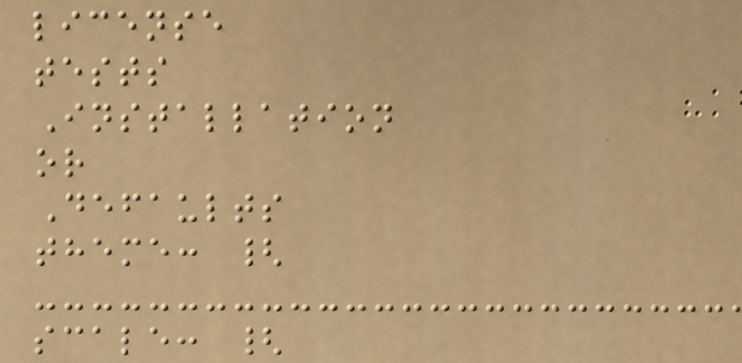license
tests
Installation
or
Defaults
theme: {
scale: {
